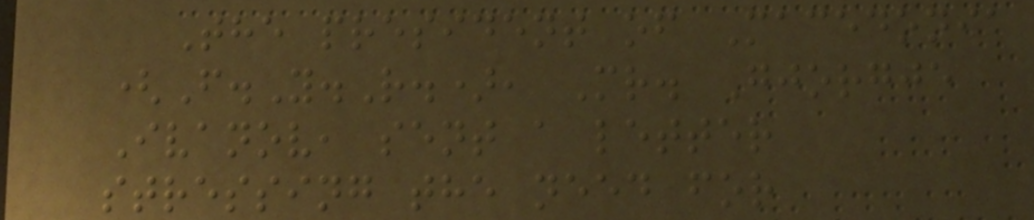The president of Macedonia
(F.Y.R.), Mr. Gjorgje
Ivanov, sent a letter
stressing the need for
